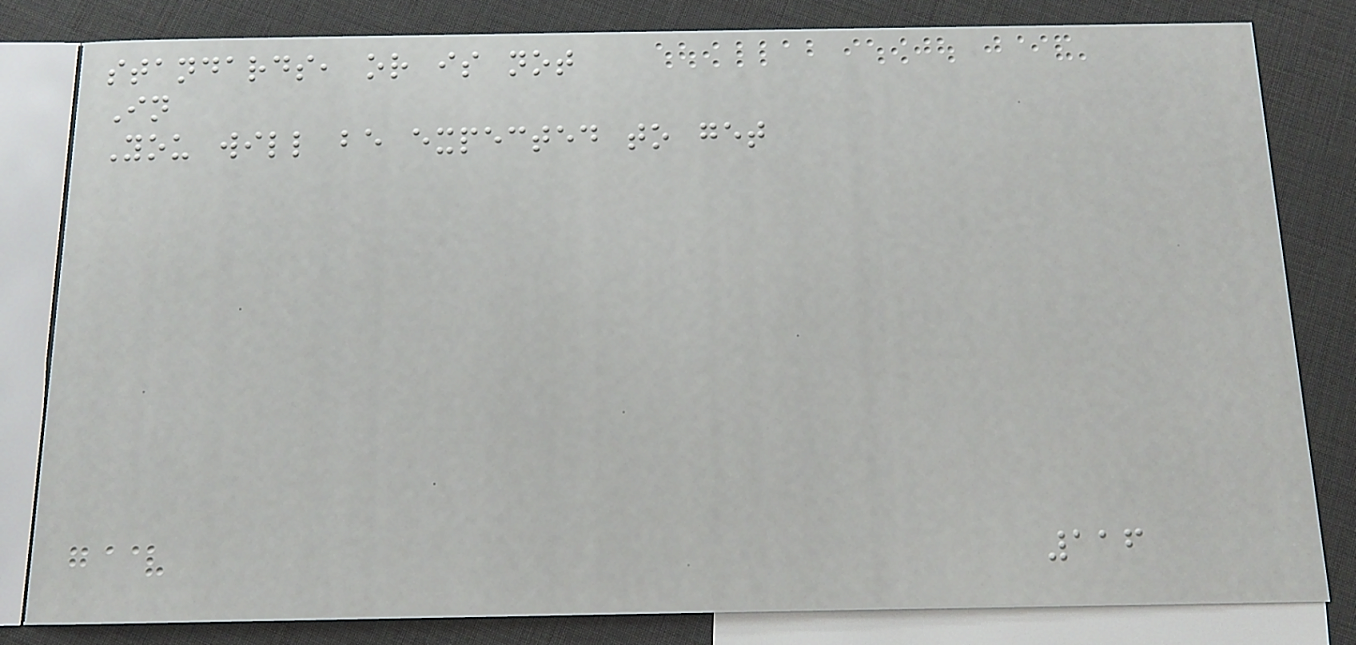standards, or is not
In
You will be expected to get
116
